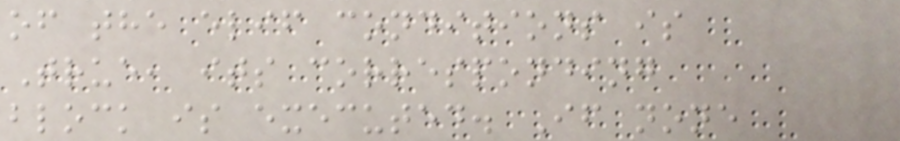of the elif conditions is
True, its corresponding
block is executed. If none
